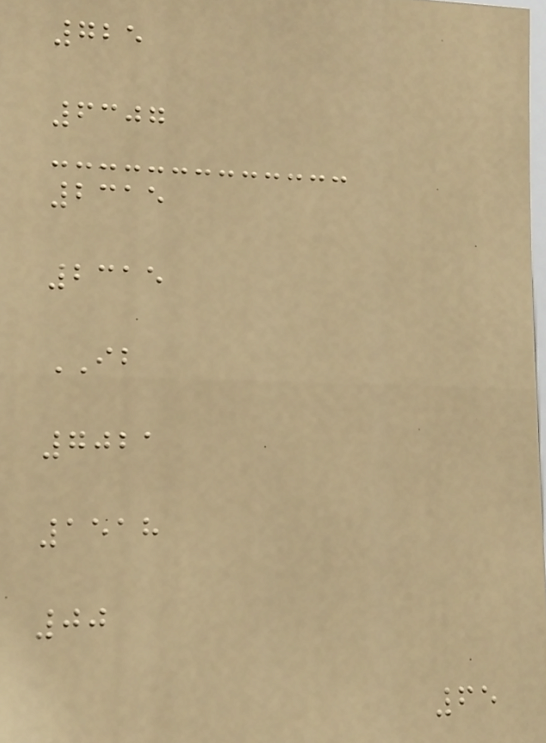725
6307
2315
2315
IB
7021
1518
00
65
